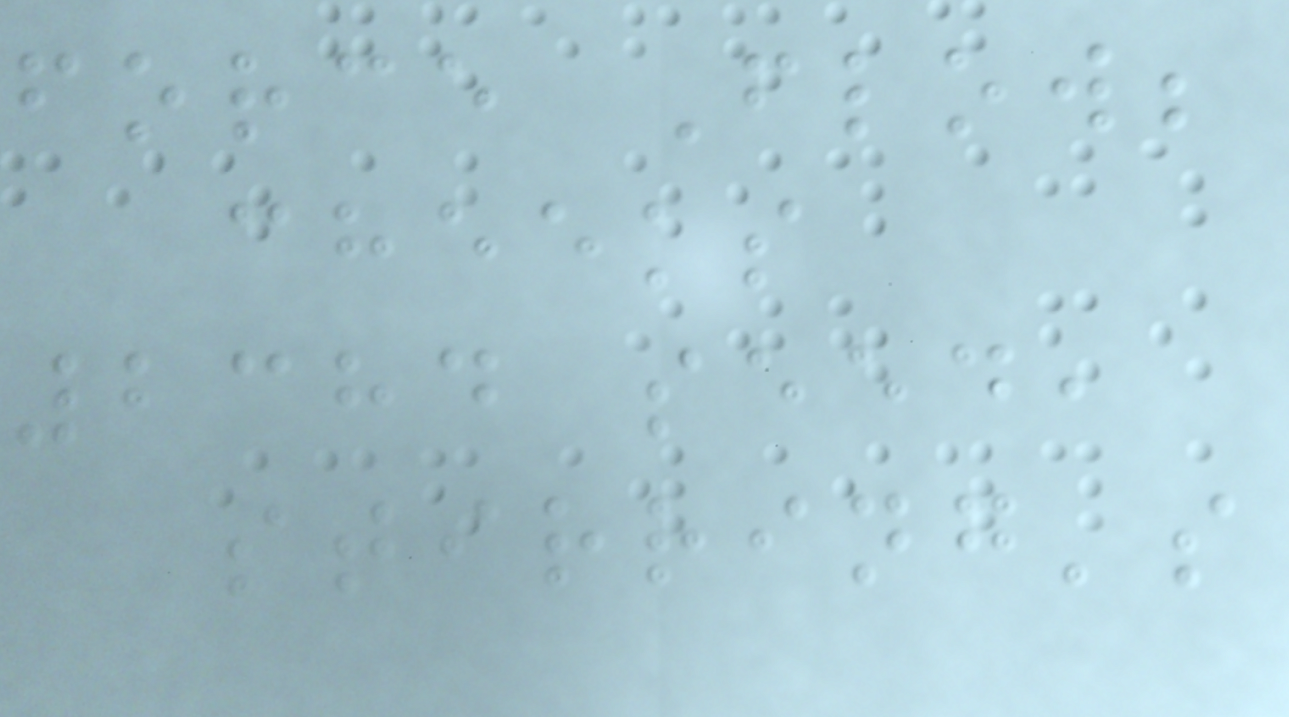force Flow;
cheeks
2384 seed,
stirring's
